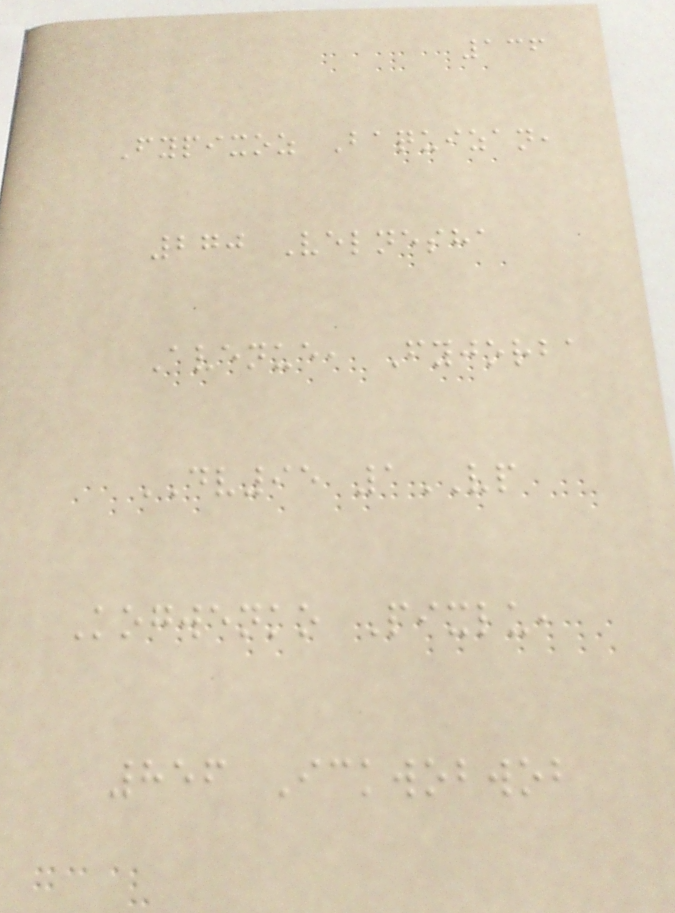136
Fypixoz Baquizan,
270 Velnesha
Avenue, Fyjorba
DV95 1VP
Kogwenko Pixlu,
856 Ickwobwob
